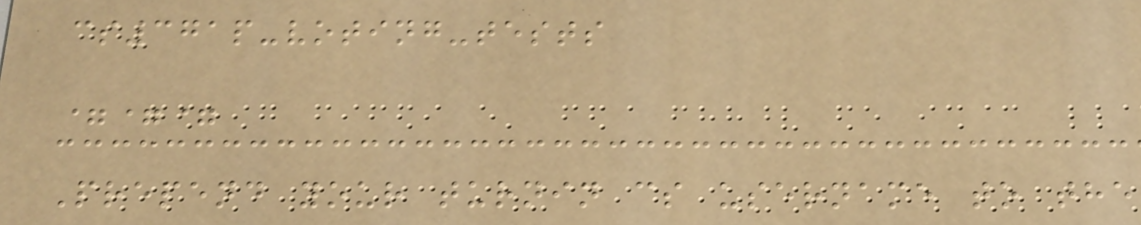cs371p-voting-tests
===
Prepend your turnin cs username to the
